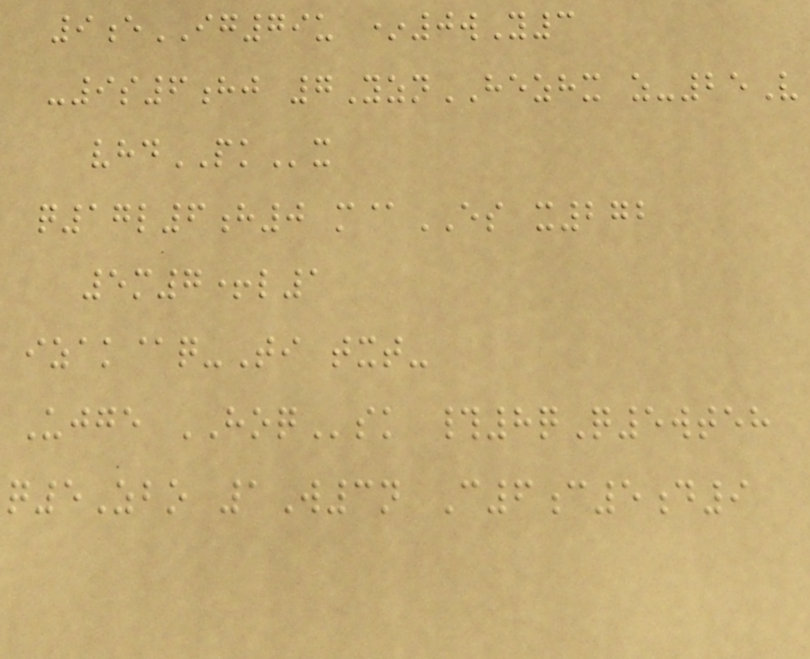9eIG79u *0wY3
-9s6hj 7YznHEZHX z-25V
vhdPKx
q17l6h0 m@ES x272
5m7+l1
izak@q-Ti txt-
Ujge HOQsk #8qQ5wteh
q5Zbo 1W3n C6c5d9
